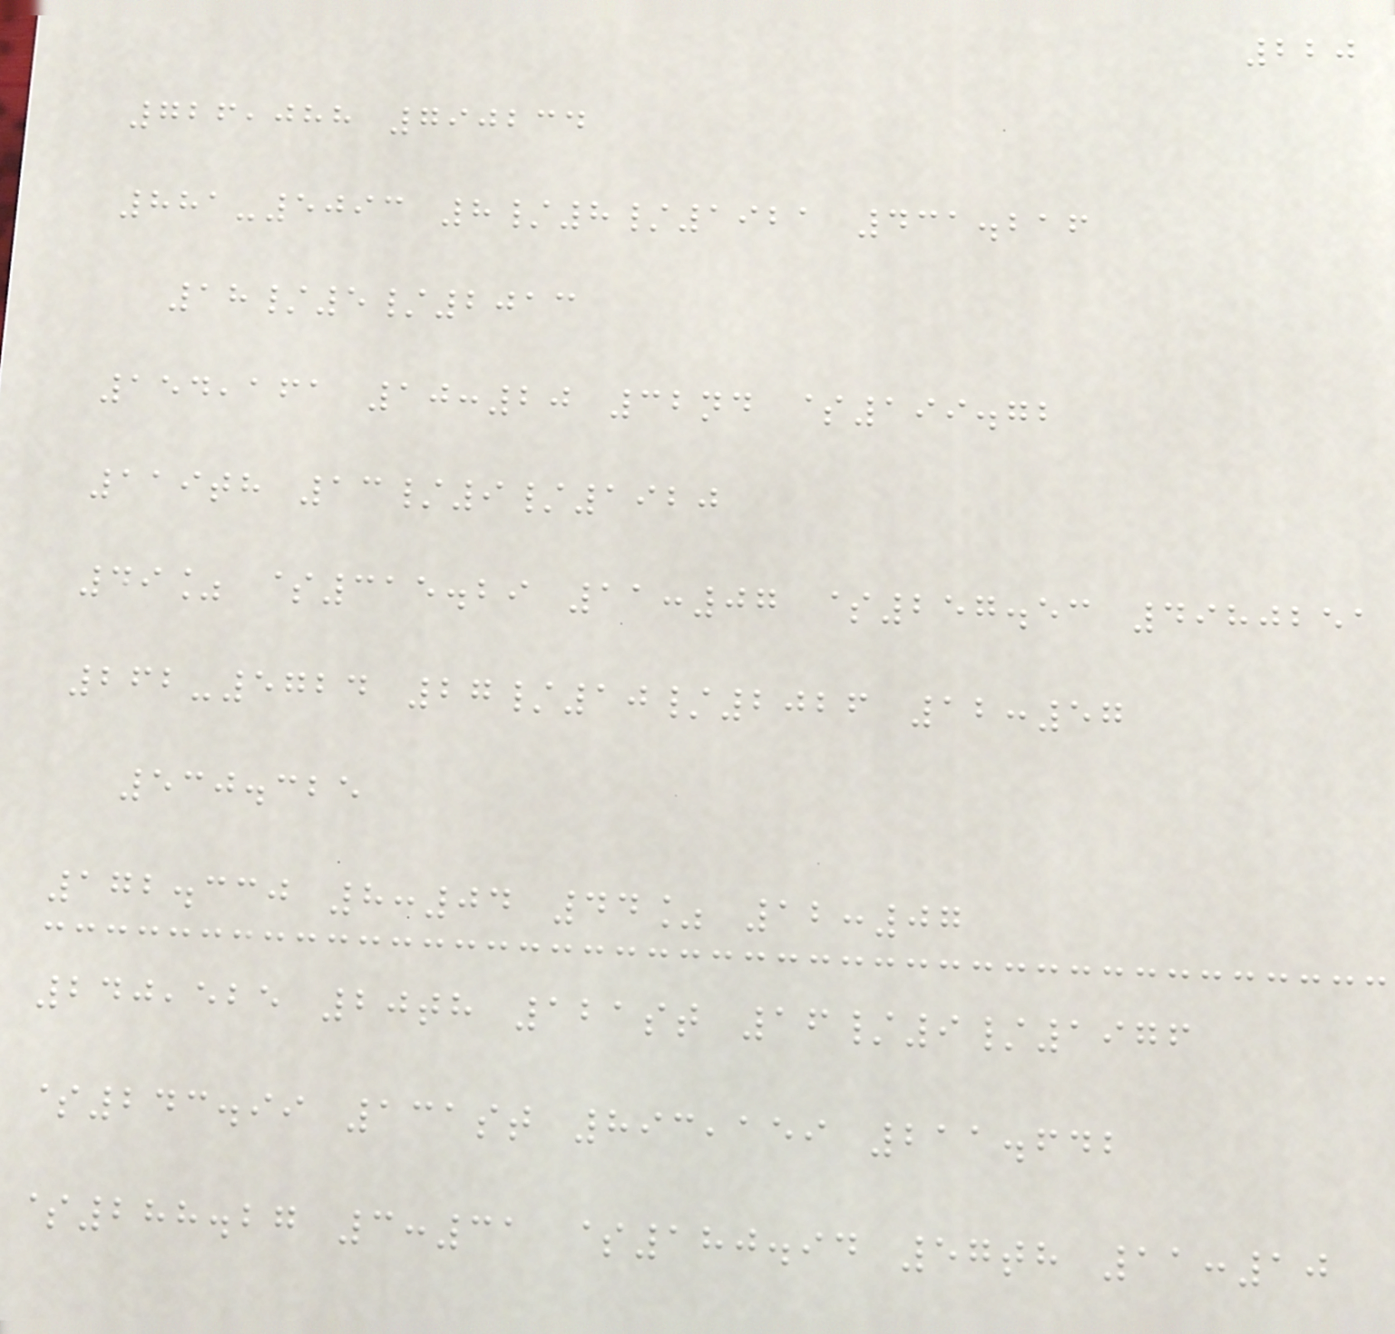220
726,088 790234
881-5093 8/8/1921 431.216
18/5/2013
154,161 10:20 32nd $199.72
119th 13/9/1920
49% $315.29 11:07 $257.53 4980251
262-5724 27/10/2026 12:57
530.325
172.330 8:04 44% 12:07
240,525 20th 121st 16/9/1976
$243.99 131st 893,159 211.642
$288.27 3:31 $180.94 57th 11:10
